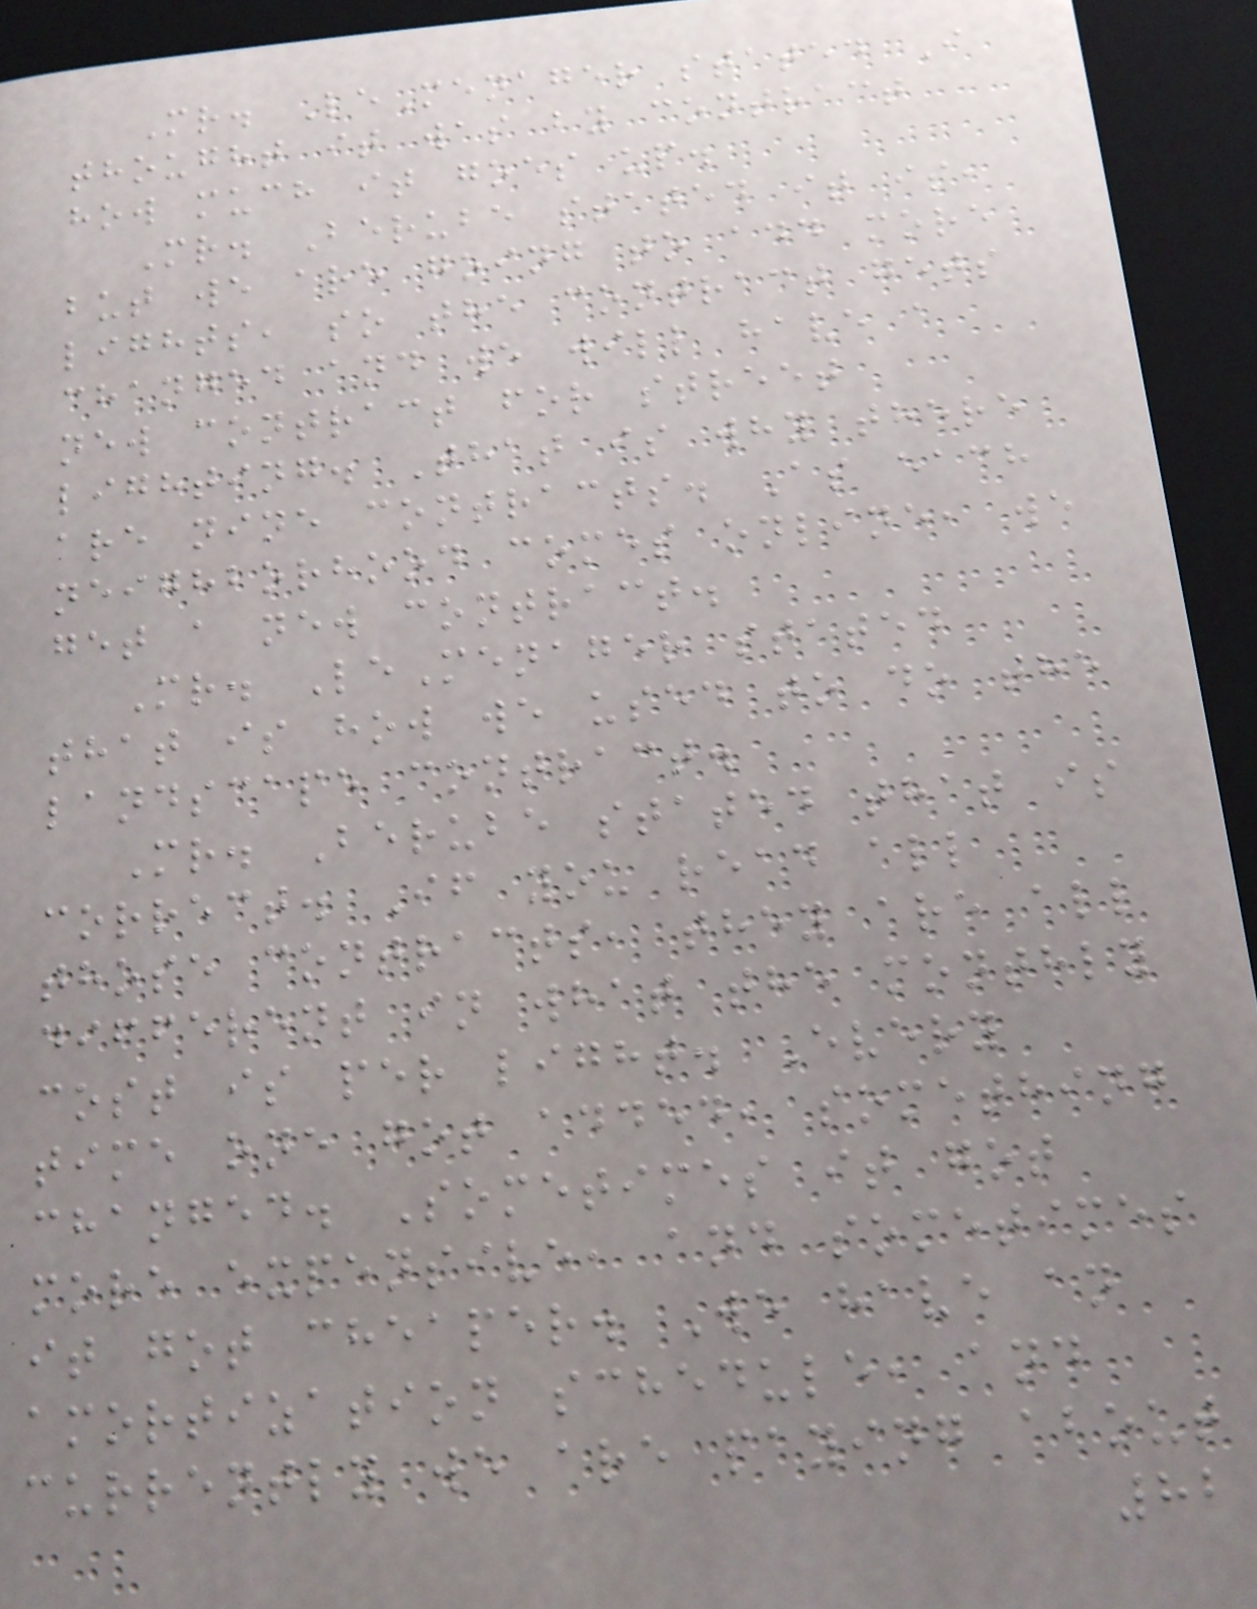Mr. LeMenager stated I
thought it was by contract
how much it goes up.
Mr. Berube stated it is,
but we are going to add more
lights, so the contract gets
changed and we will have a
new contract for street
lighting. That is why there
are nine contracts. As each
neighborhood comes online, we
get a new contract.
Mr. LeMenager stated
that is how we used to do the
landscape contract.
Mr. Berube stated that is
correct. If you read all
those contracts, they are all
different in what the monthly
cost is per light. Every
time one got added, something
changed. Sometimes it got
more expensive, and sometimes
it got cheaper. We have an
amortization schedule, and
currently we are paying about
82
